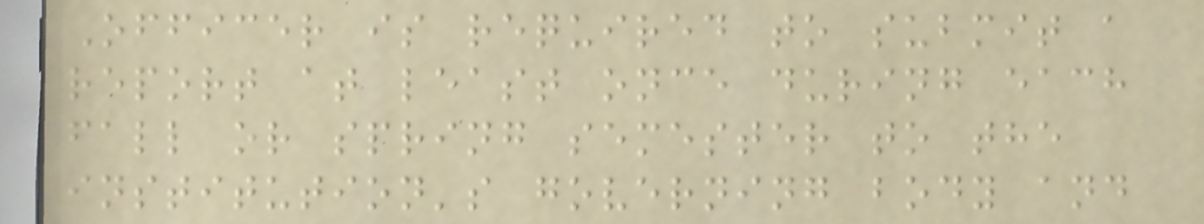Officer is required to submit a
report at least once during each
fall or spring semester to the
institution's governing body and
